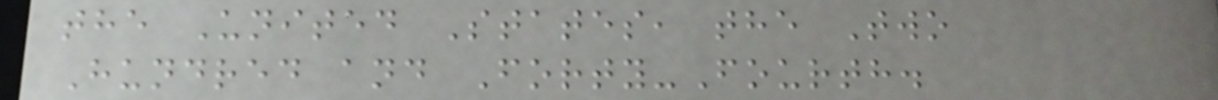the United States, the Two
Hundred and Forty-Fourth.
